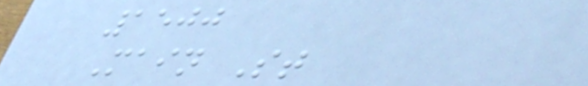1500
Main St
